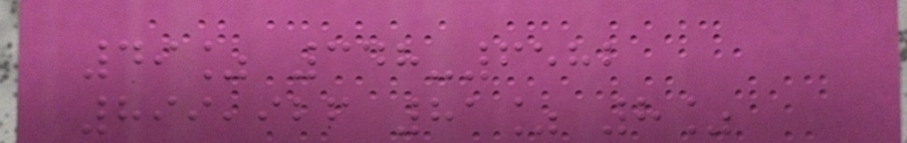49% 348-6582
899,926 81% 8%
